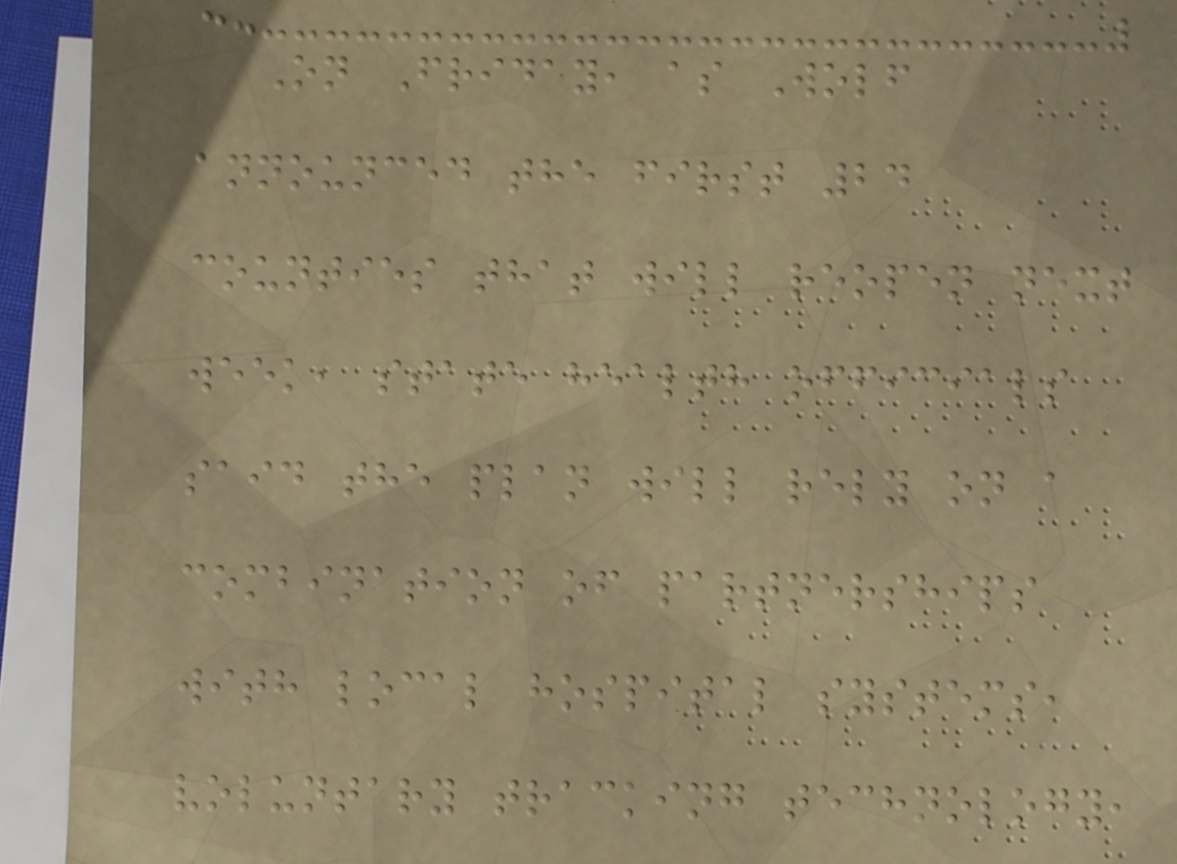On Friday, as Wolf
announced the first 24
counties that will reopen next
week, state health officials
said the plan will rely on a
combination of partnerships
with local hospital systems,
voluntary tracking technology,
